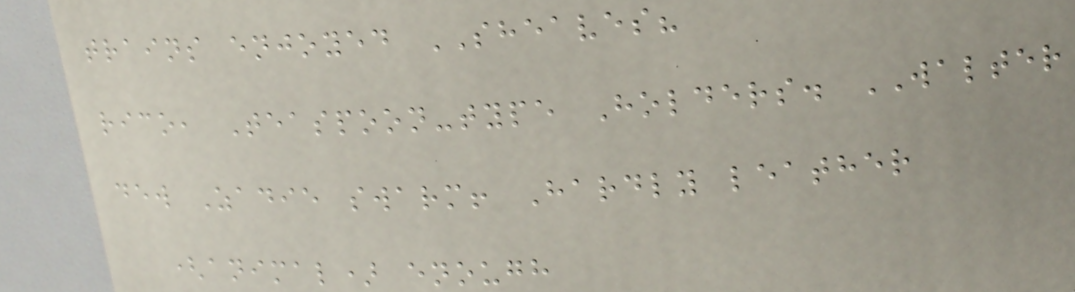trains enjoyed SHEAVES?
rico, Teaspoon-type Holders. WALTER
dew Zadie swarm! Hardly leather
(animal) enough
